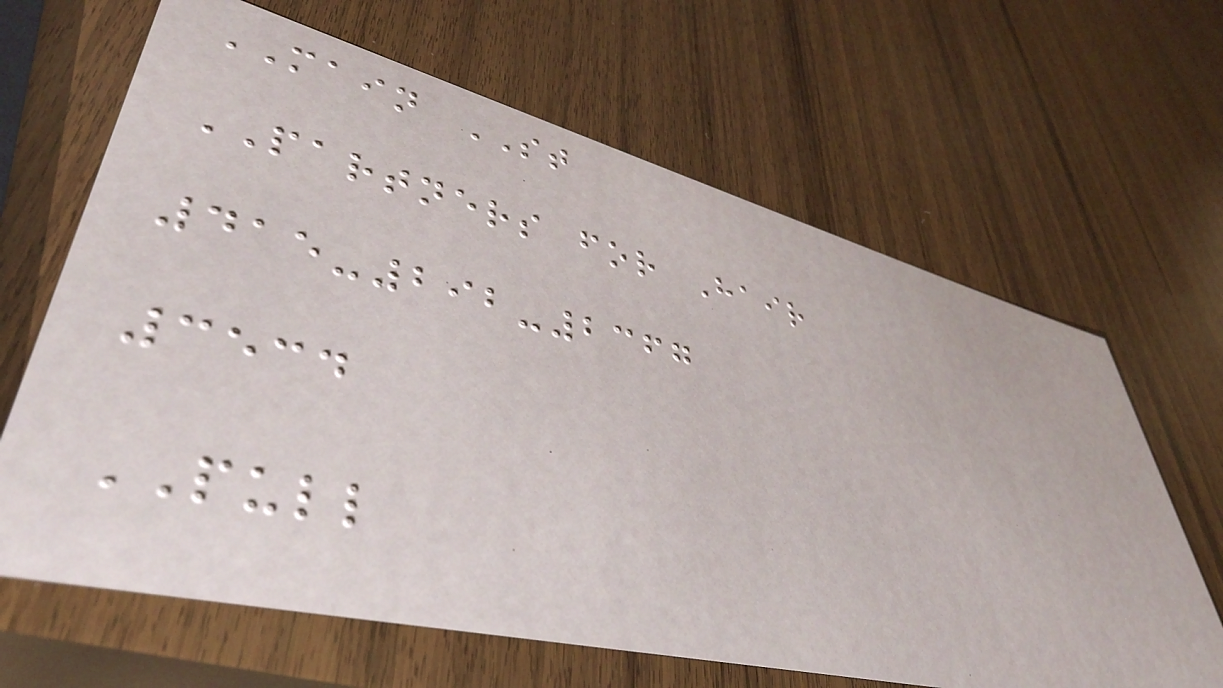MAIN ST
PARTNERS for Hair
415-292-2367
3534
PULL
